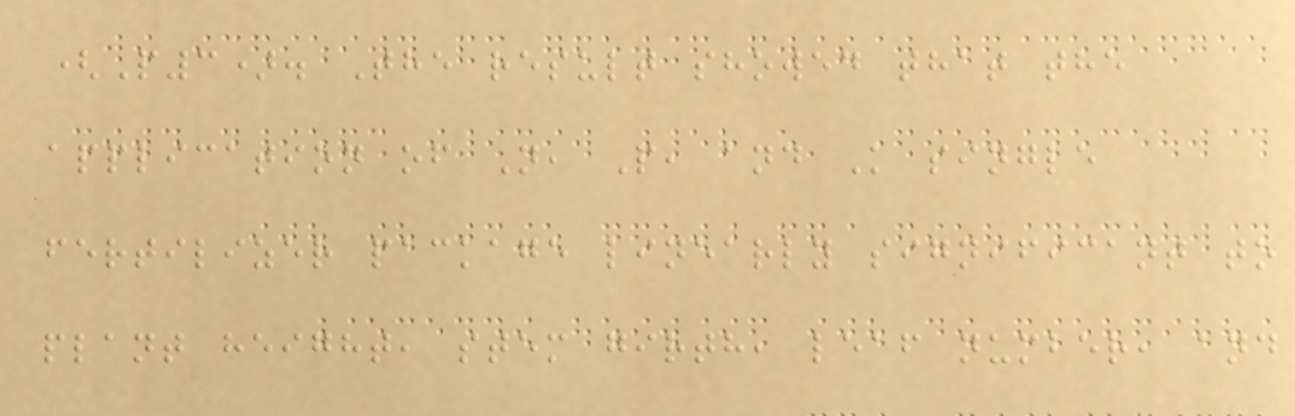(P3). The result showed that the
application of N, P, and K single
fertilizer package linearly significant to
plant height, stem girth, leaf number, and
